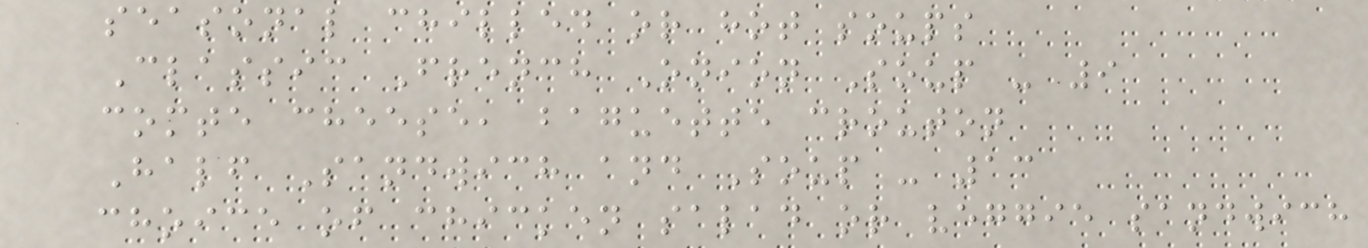seasonal chilled or hot soups
Classic French Onion Soup - 9
comte cheese, baguette crouton
Half Sandwich and Soup - 13
choice of chicken salad or veggie sandwich
